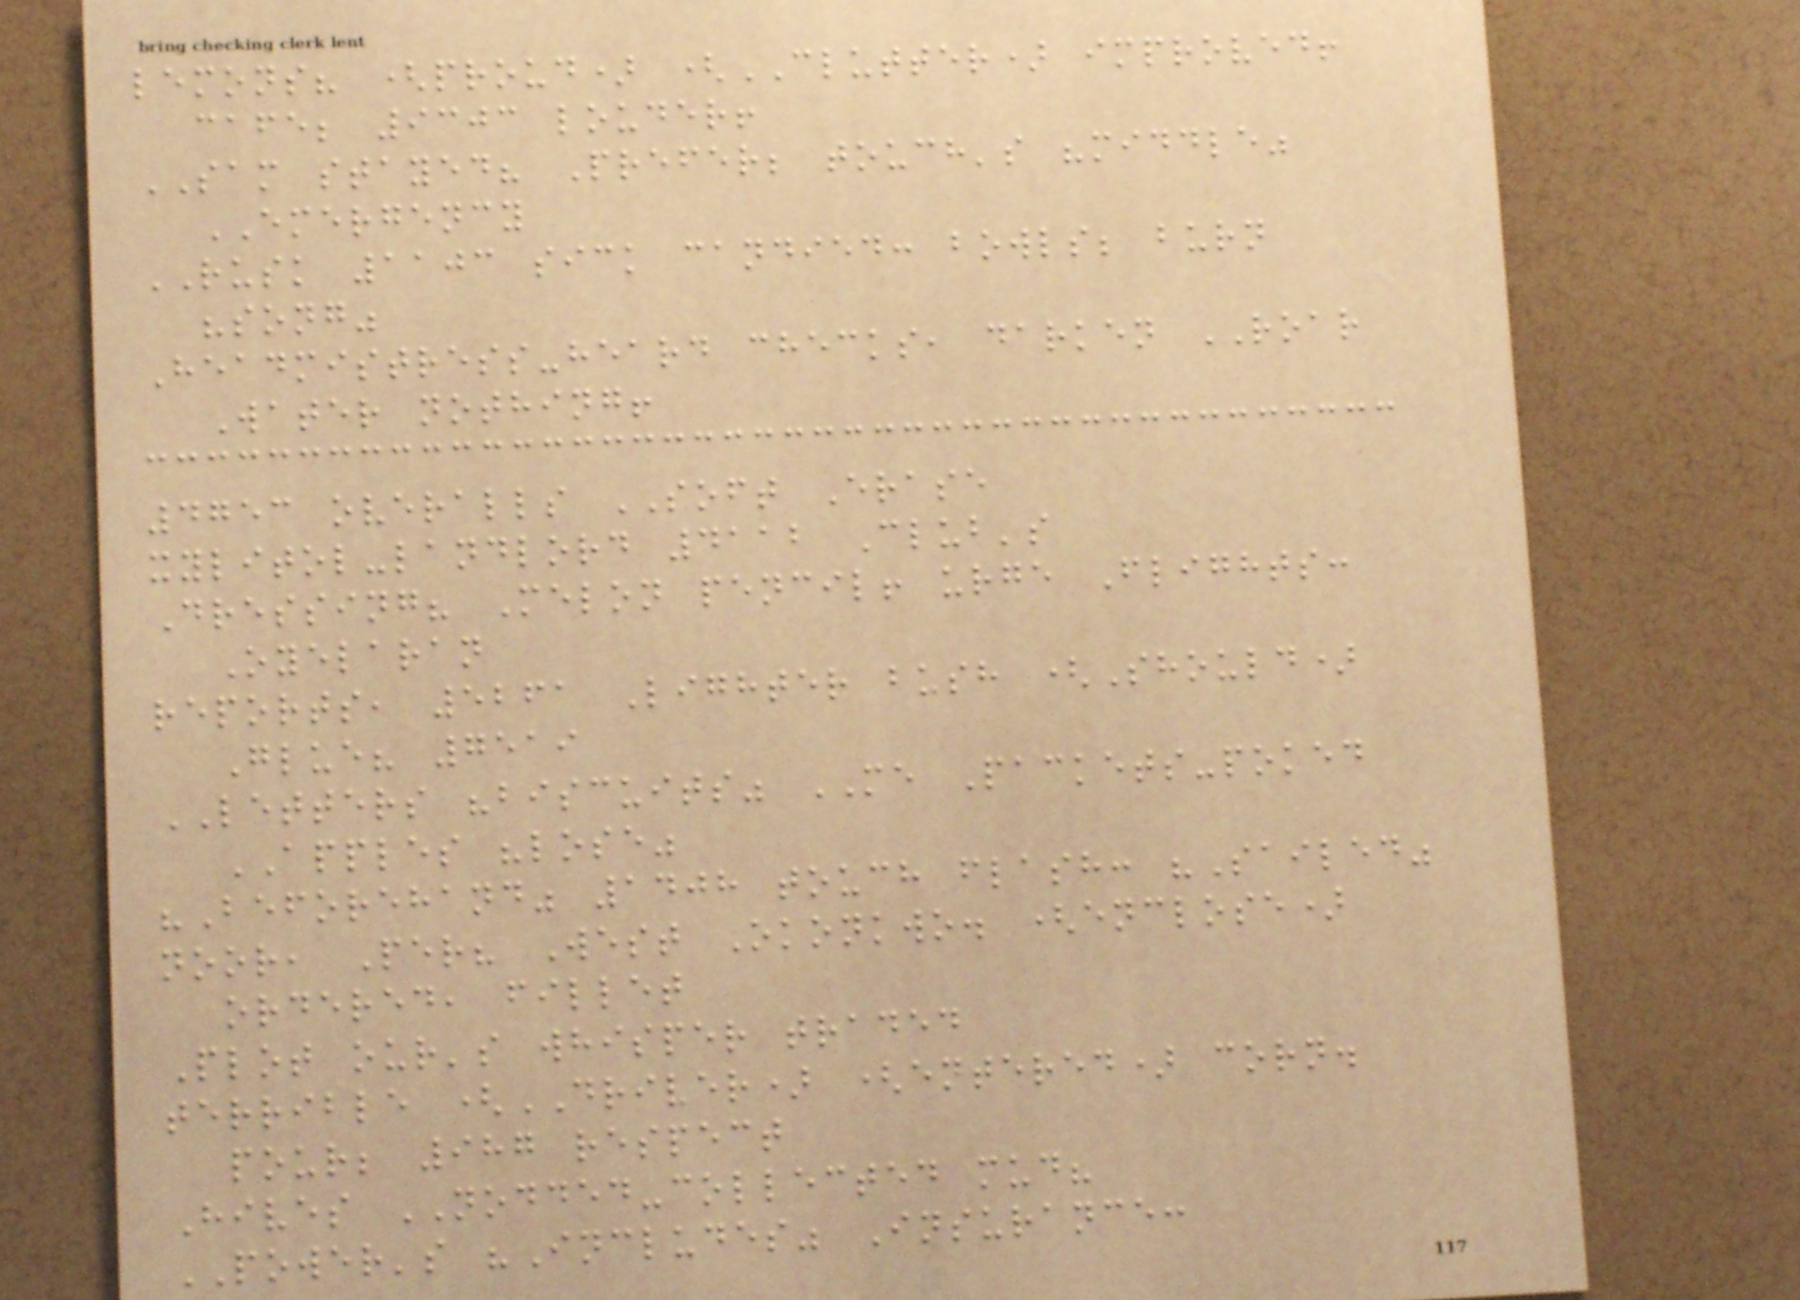lemons? (proud) (CLUTTER) improved!
cafe; 9303 louder!
SAM stayed? Prefer; touch's "middle"
EMERGENCY
RUSK 1103 sick candied: bowls; burn
"song"
Headmistress-heard checks, darken ROAR
Water nothing!
4753 overalls SOFT Erase
xylitol-landlord 4112 Club's
Dressing? Melon pencil! urge Flights:
Oyelaran
reports, 5261 Lighter bush (Should)
Glue? 7519
LETTERS "biscuits" ME Packets-poked
APPLES "lose"
"Beforehand" 1408 touch flash: "Sailed"
noor, Per? West Okonkwo. (enclose)
ordered, fillet
Plot our's whisper traded
terrible (DRIVER) (entered) corn.
pour; 987 respect
Hives NODDED-collected mud?
POWER's "Includes" Insurance:
